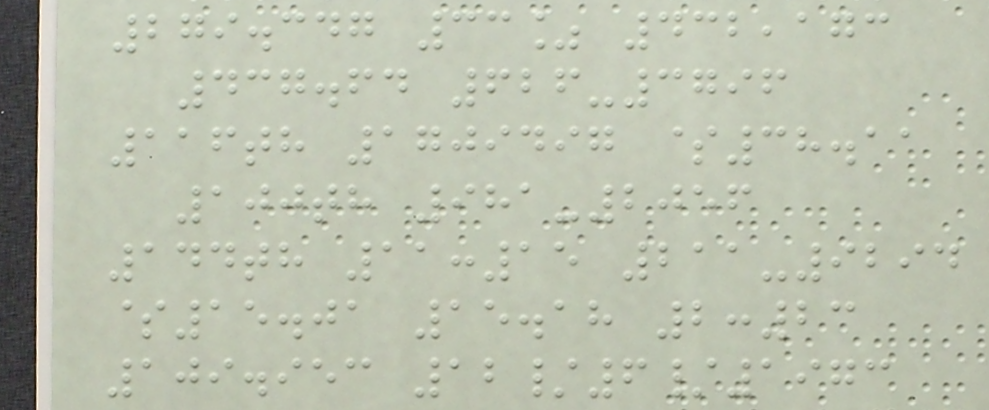279.347 33% 432,173
437.64 626-3796
116th 1709497 $38.11
100th 981-2056
144th 11:15 211-9294
$15.01 15.18 2:23
109.953 12/6/1973
